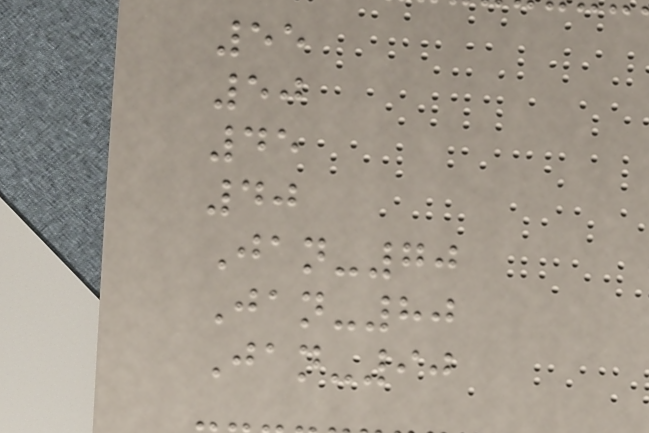55
50
45
40
Jan-70
Jan-80
Jan-90
